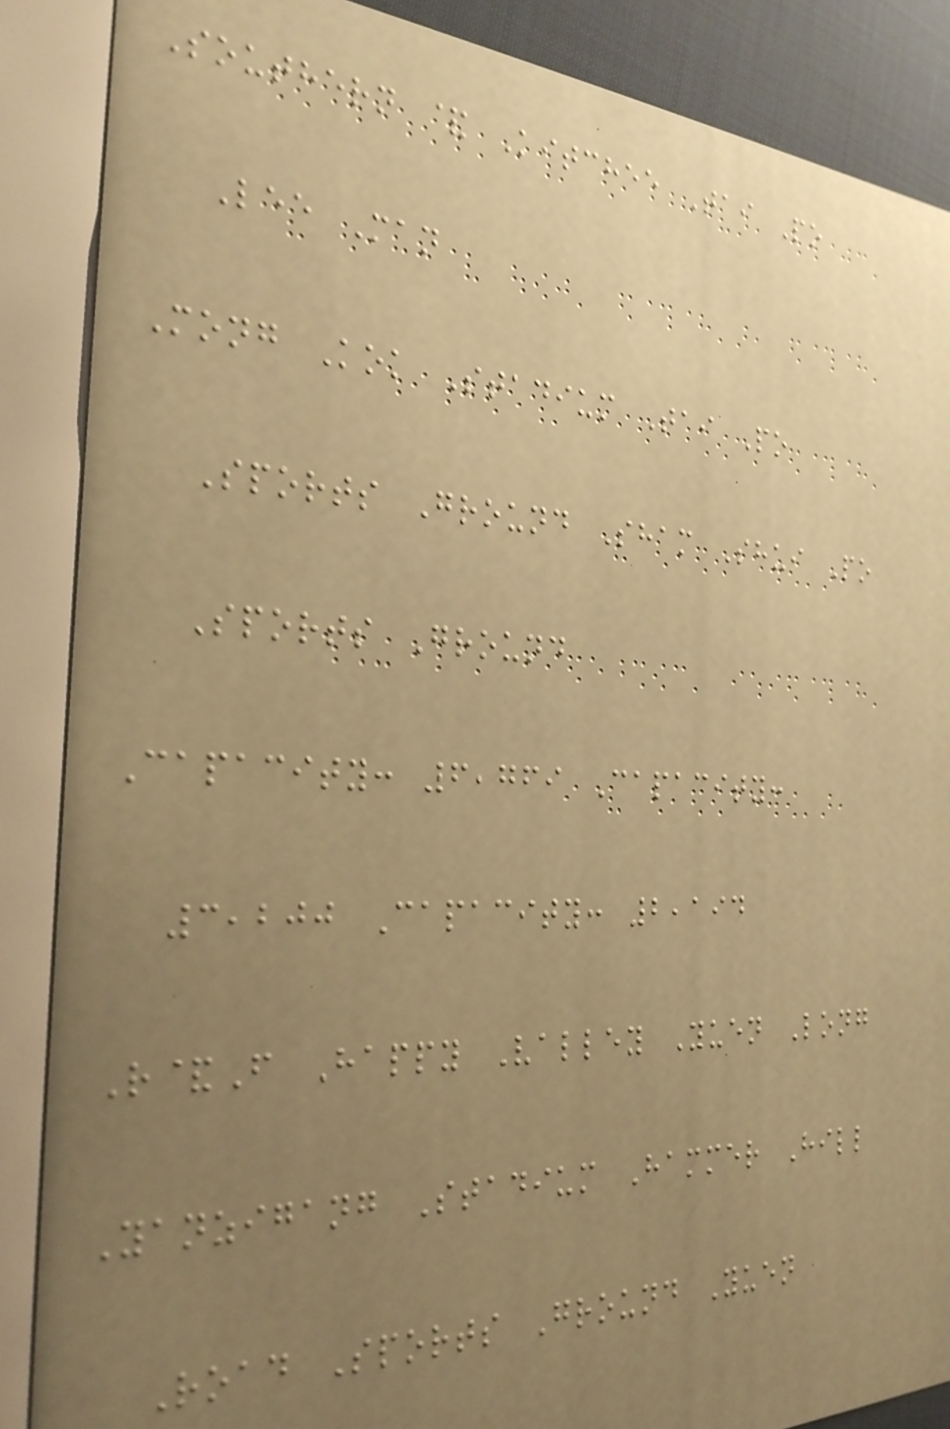Southern & Kitchee Tai Po
Lee Man
Mong Kok Stadium Tai Po
Sports Ground Sham Shui Po
Sports Ground
Capacity: 6,769 Capacity:
3,200 Capacity: 2,194
R&F Happy Valley Yuen Long
Yanzigang Stadium Hammer Hill
Road Sports Ground Yuen
